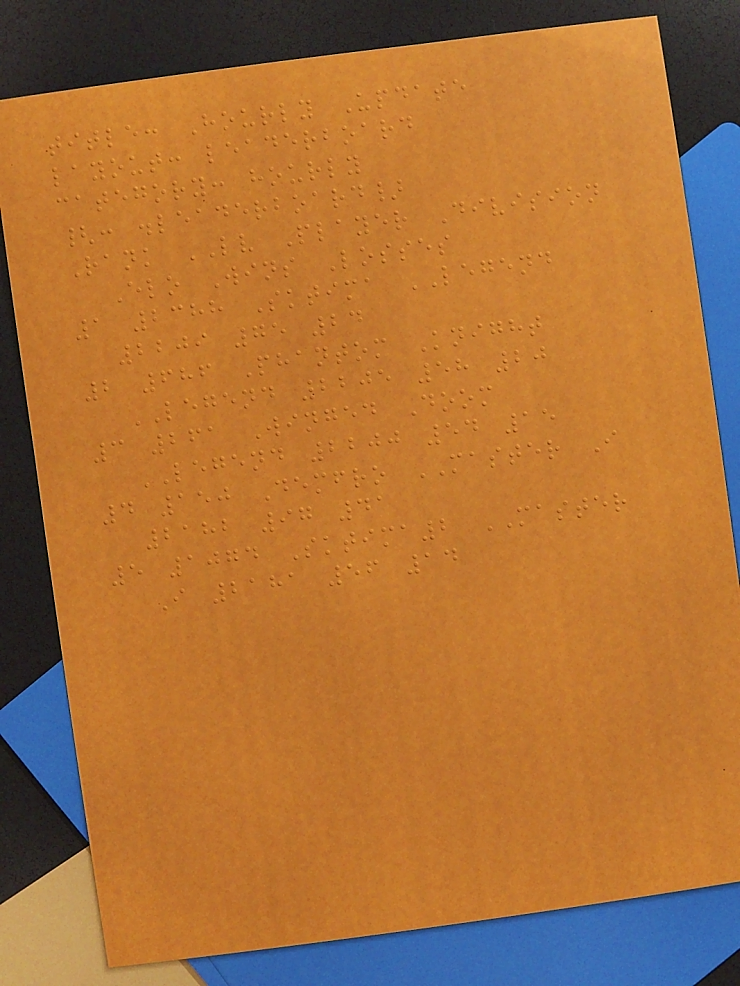title: Hourly Update
layout: leaderboard
category: hourly
{: .leaderboard}
Rank LV Player Division
Elo Wins Losses
1 2388 Sktima LEGEND
2209 75 24
2 686 Phantom Knight
LEGEND 2205 58 20
3 261 Winged Doom
LEGEND 2200 54 15
4 150 Demfro MASTER I
2182 97 41
5 1074 Sktima2 MASTER
I 2181 56 14
